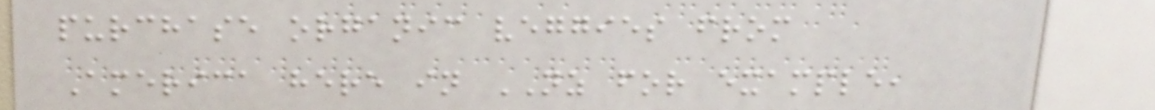purchase organic veggies from
America here in NZ for example,
